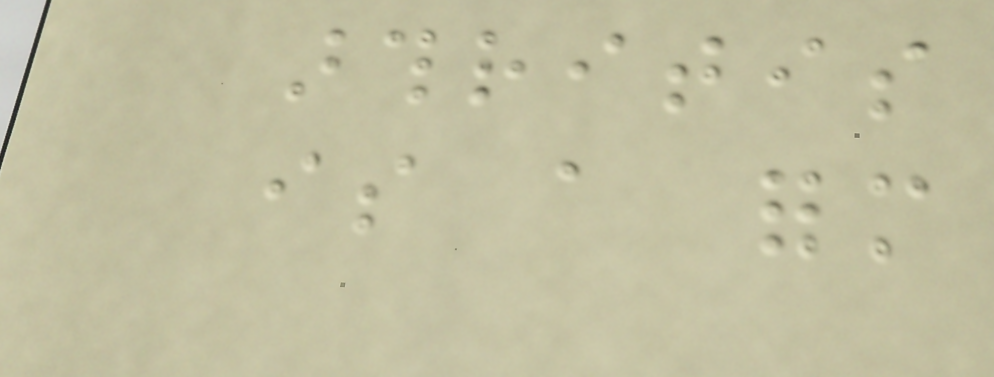arthritis
is a form
